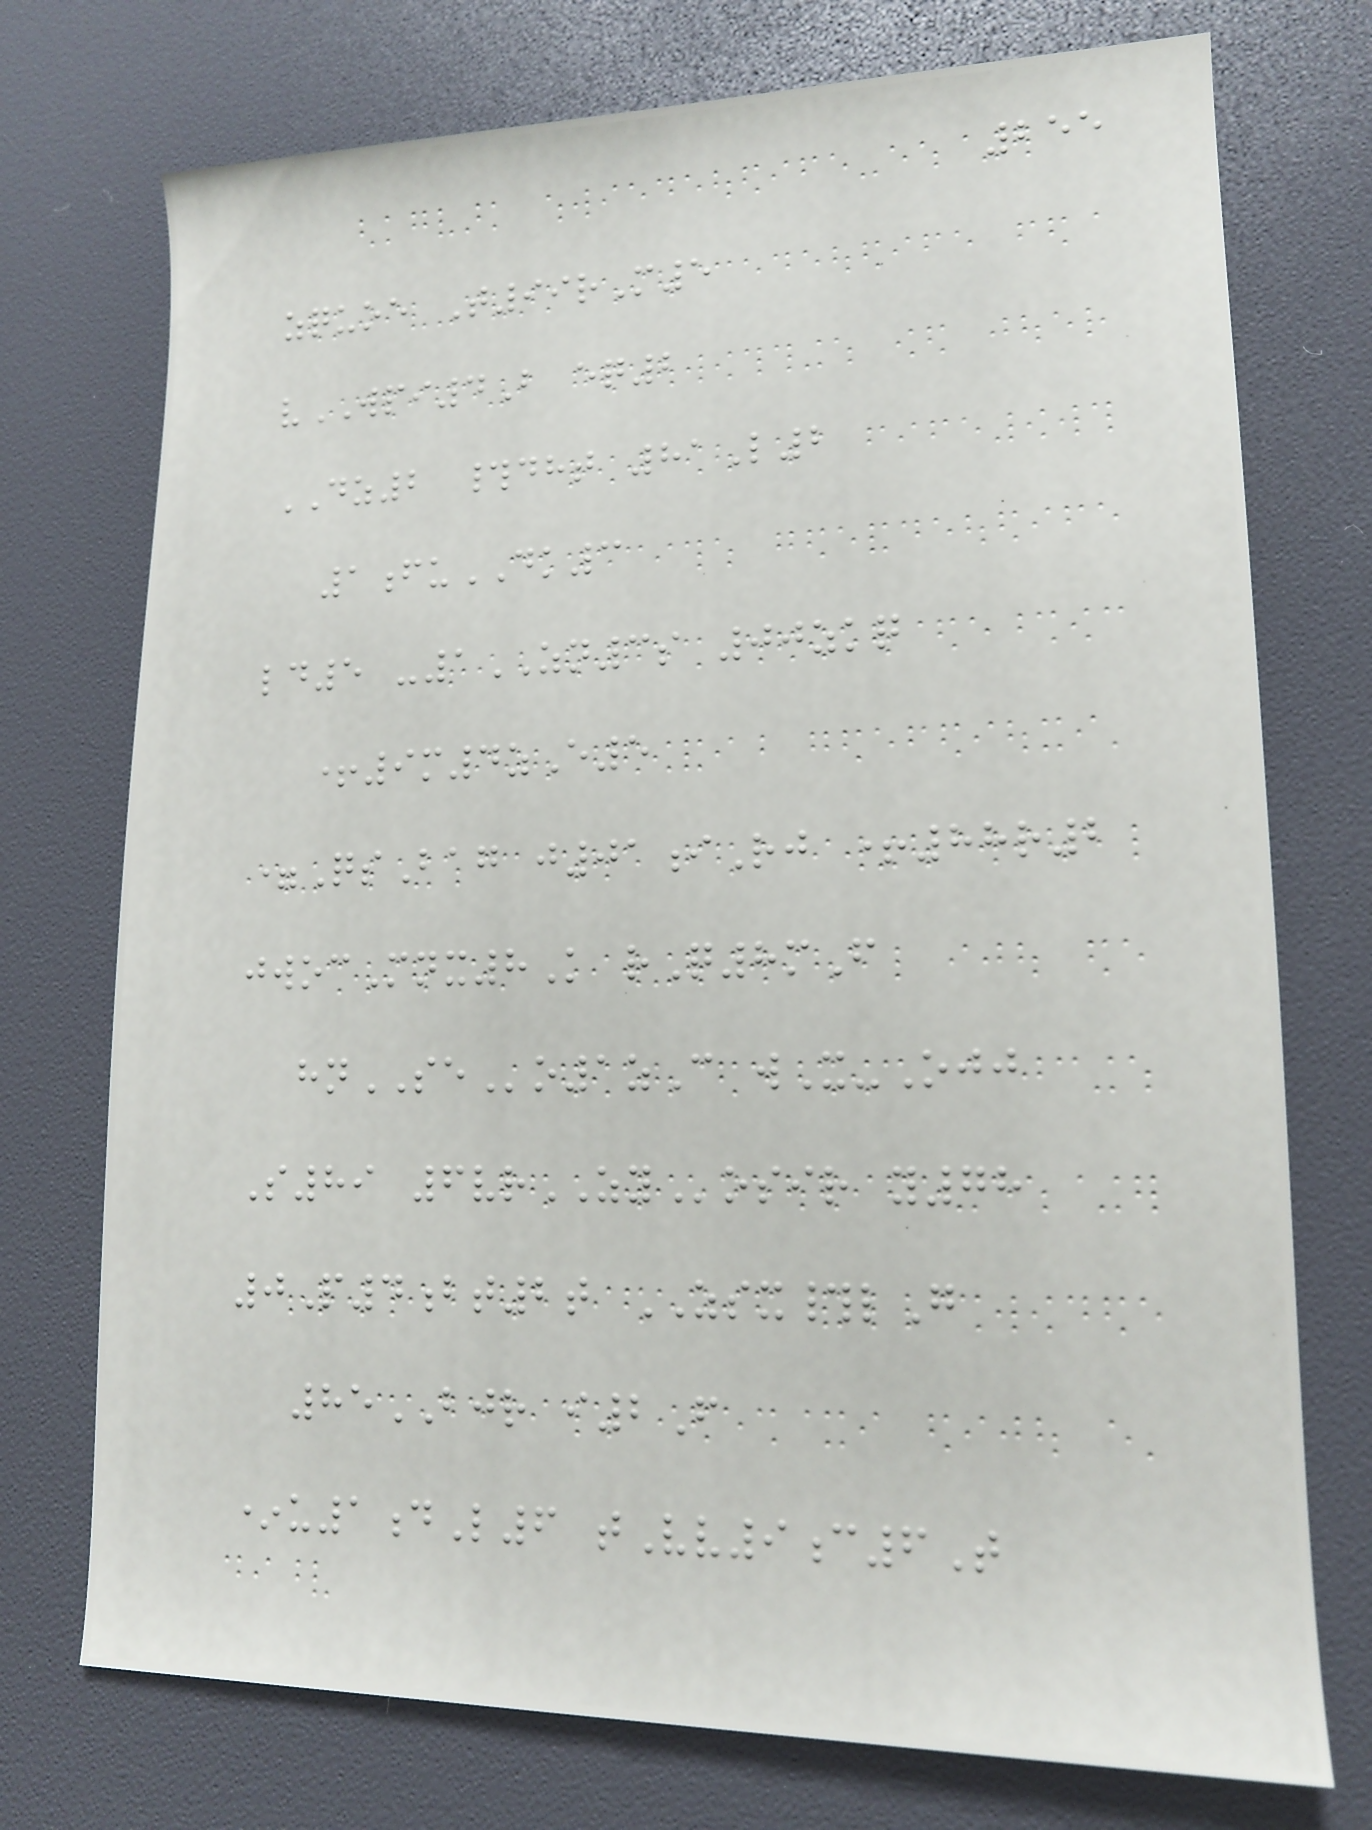255
zquoe T99rM5
vWPI4B eq2
DZ2 #dht 81L2
1fuDK3
ld5 -1ZN3s 00zkq
+9m4zE5
=QsBag j01iRj +88r2
jwocMnx8K rQ8mF
hnSEo1zC wX-Ojj
S89 6vrZYosir y78
0P4bt2t ZSX#lG
85BJR i2F
*u1dL6 tVv9c6T
